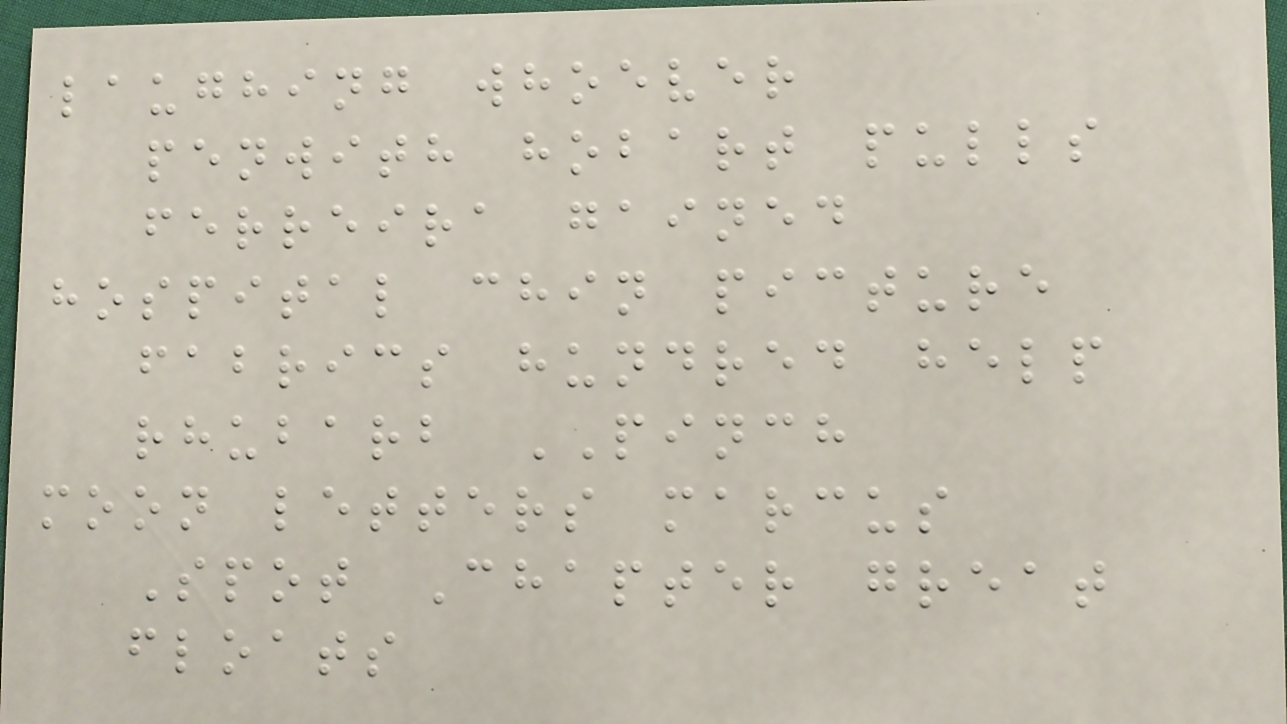laughing whoever
penwith hobart pulls
ferreira gained
hospital chin picture
fabrics hundred help
rhubarb PINCH
moon letters marcus
Spot Chapter great
floats
